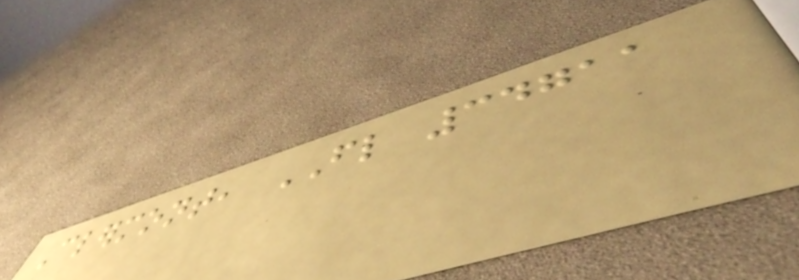Clermont, FL 34711
